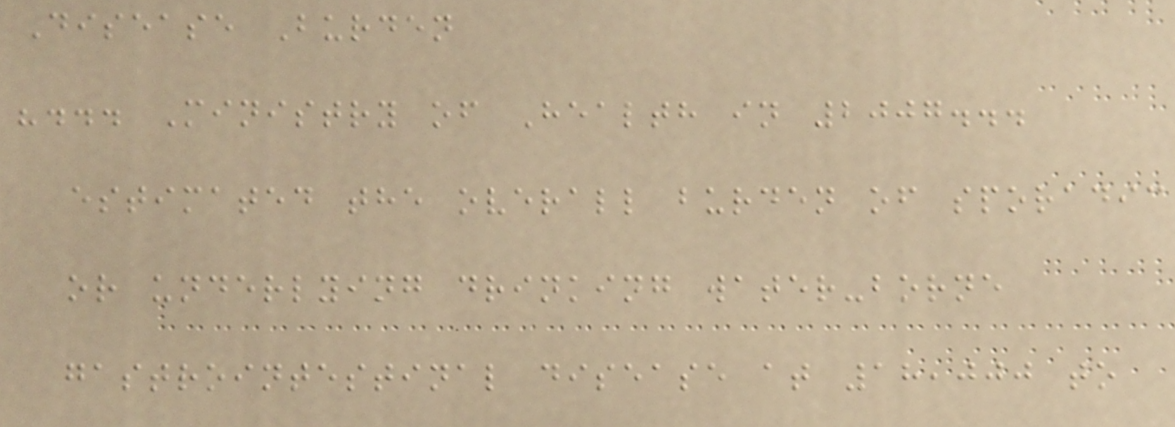Disease Burden
"... Ministry of Health in 2007...
estimated the overall burden of sporadic
or underlying drinking water-borne
gastrointestinal disease at 18,000 to
